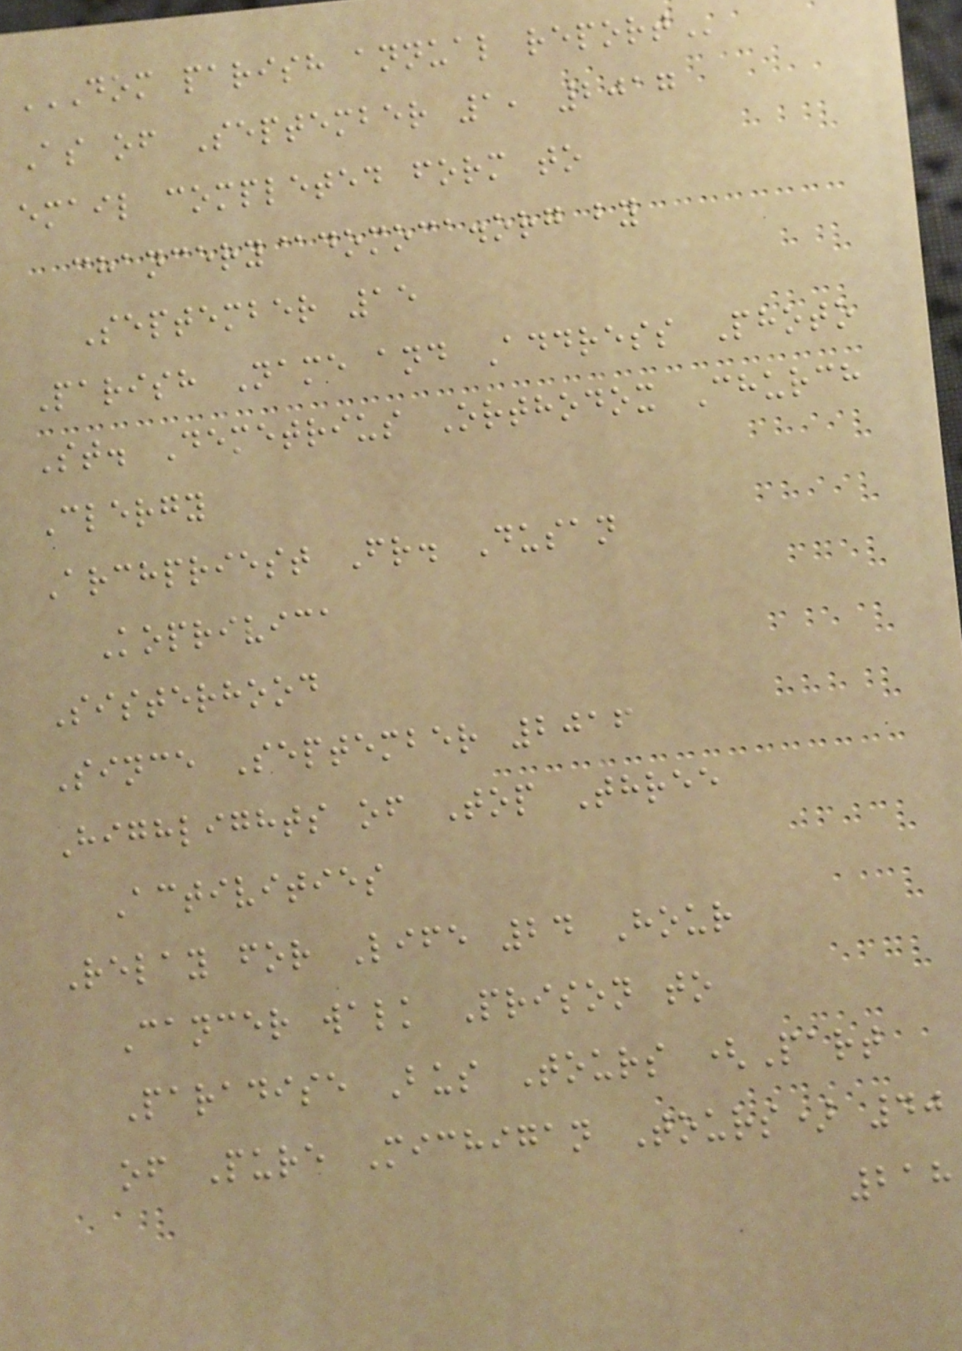DOM PARISH ANNUAL REPORT
As of September 1, 2017
email completed form to
chancery@domoca.org by
September 15
Parish Name and Address Photo
St. Demetrius Orthodox Church
Clergy
Archpriest Fr. Dusan
Koprivica
Sisterhood
Since September 2016
Highlights of Top Three
Activities
Relay for Life 24 Hour
Cancer walk Prison to
Paradise Bus Tours (Part
of Pure Michigan Tours) 40
218
